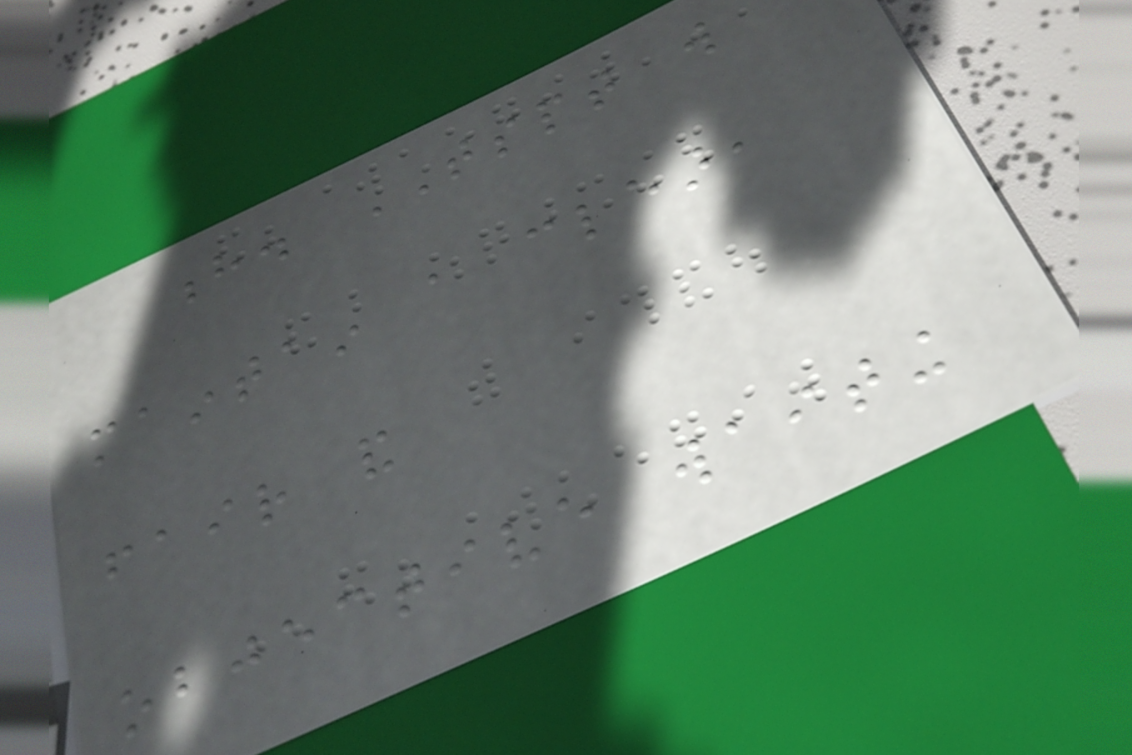h. TSPT will
maintain a clear,
fair and
objective waiting
